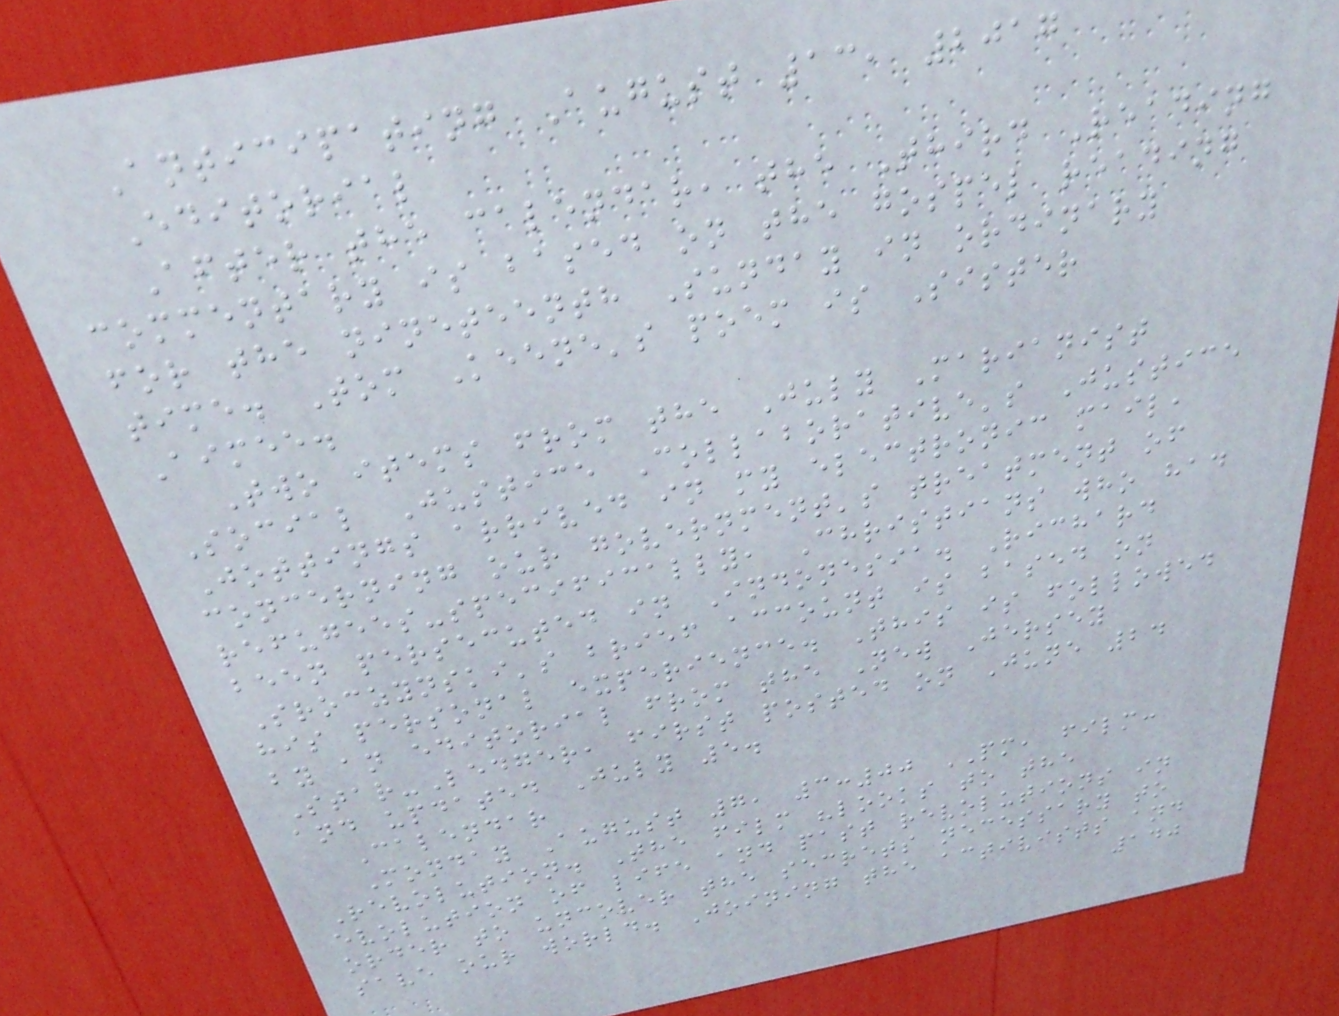Anticipating August 13, 2017
Editorial
After the calendar, the Third Reading
commentary is based on the gospel reading
for the nineteenth Sunday in ordinary
time. Tom Keene's poem is Sister
Aimee.
Two items from the July Marianist
Social Justice Collaborative's Justice
Jottings arrived in my electronic mail,
concerning our government's treatment of
refugees-specifically, Christians who had
been persecuted in Indonesia. Richard
Sroczynski's brief account is based on
his personal experience. This is followed
by an editorial from the New Jersey
Star-Ledger, first posted on June 24
and updated July 5.
Calendar
Monday August 7, 3:00 PM, film:
Revolution. The film "looks to the
evolution of life and past revolutions in
order to uncover the secrets necessary to
save our world. Joining the activists and
140
